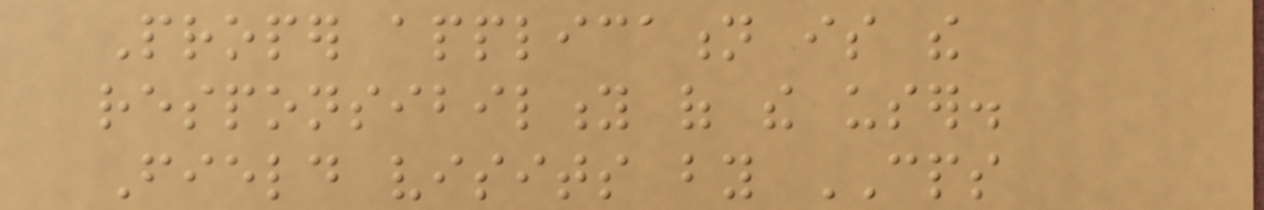Proper application is the
responsibility of the user.
Field visits by CPS
